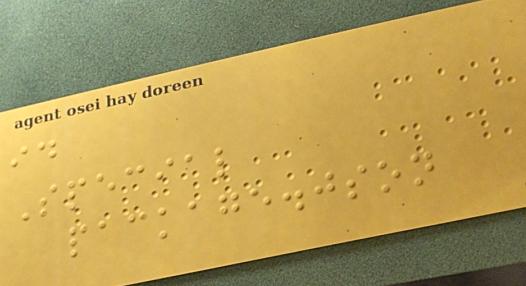id
Special
package.json
